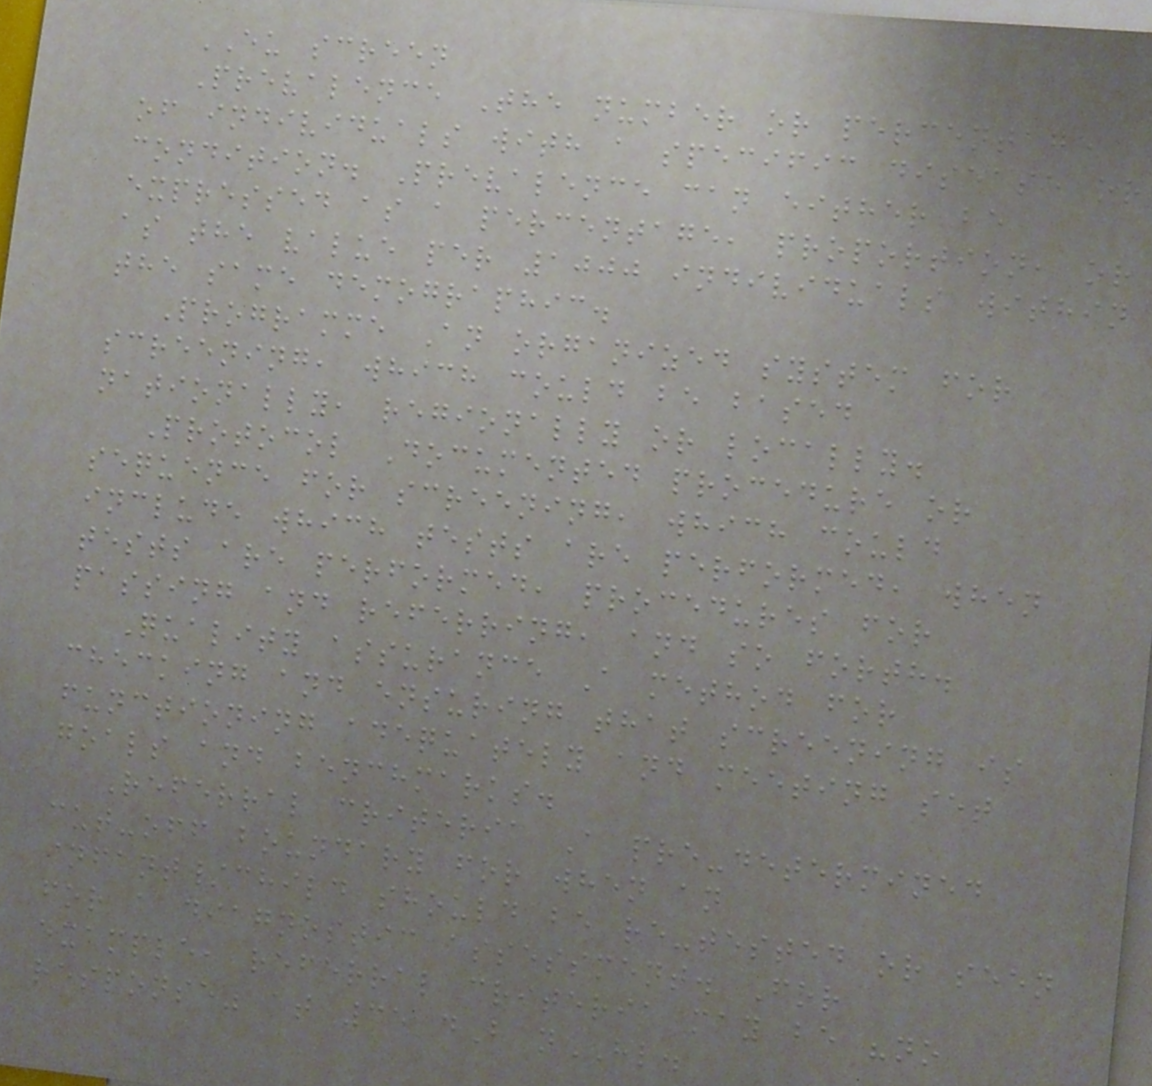EU screen
Prevalence The number or percentage
of individuals with a specific disease or
condition. Prevalence can either be
expressed as a percentage, proportion, or
as the value per 1000 individuals within
the same demographic.
Programme An organized system for
screening, which could be based
nationally, regionally or locally.
Protocol Documented procedure or
sequence for screening, which could
include which tests are performed, when
tests are performed, procedures for
passing and referring, and so forth.
Quality assurance A method for
checking and ensuring that screening is
functioning adequately and meeting set
goals and benchmarks.
Referral criteria A pre-determined
cut-off boundary for when an
infant/child should be re-tested or seen
for a diagnostic assessment. For
example, referral criteria may be "no
response" at 35 dB nHL.
